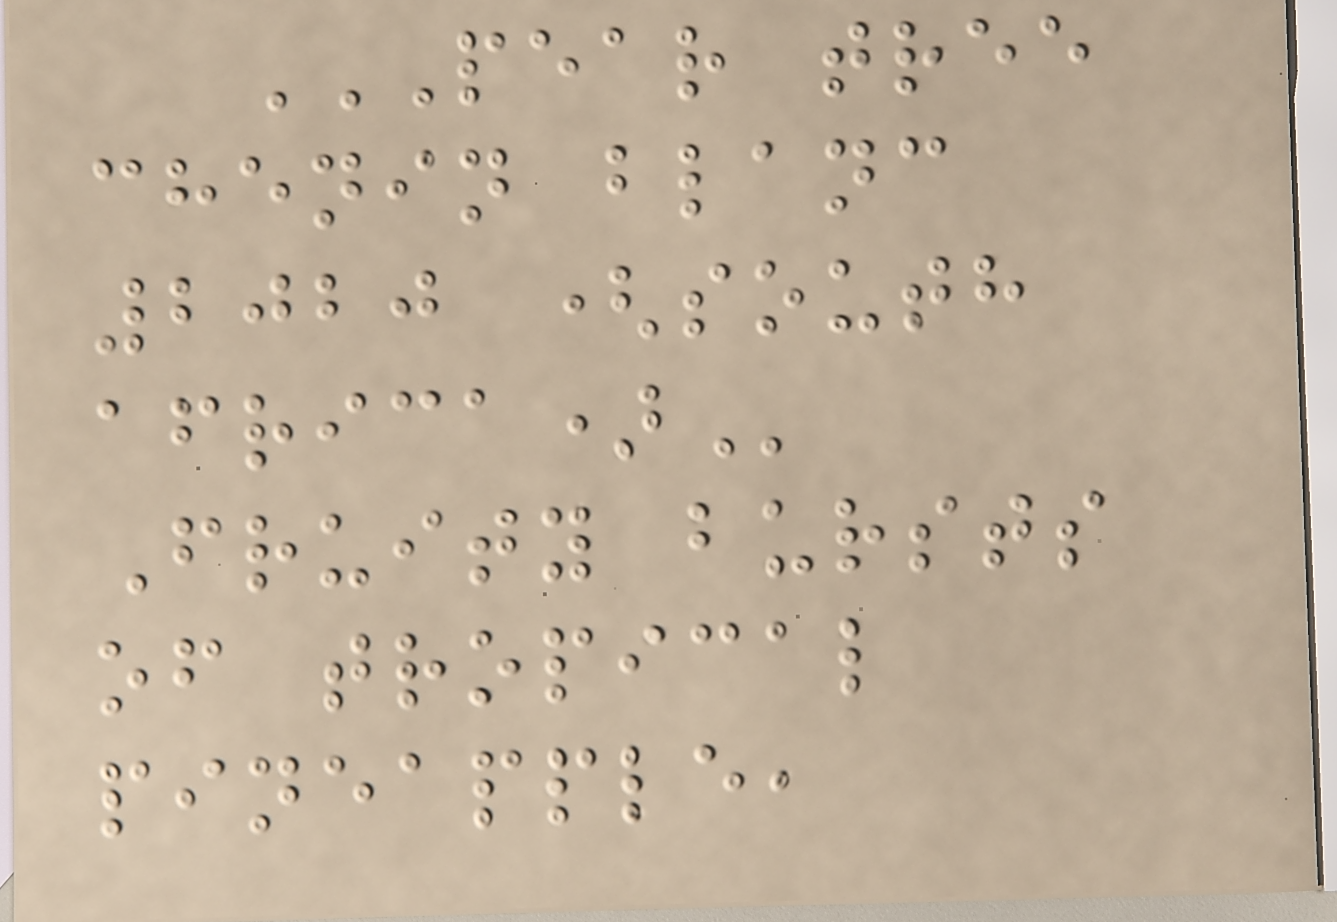PEAR TREE
CHENIN BLANC
2020 (SOUTH
AFRICA)
Fruity bursts
of tropical
pineapple,
